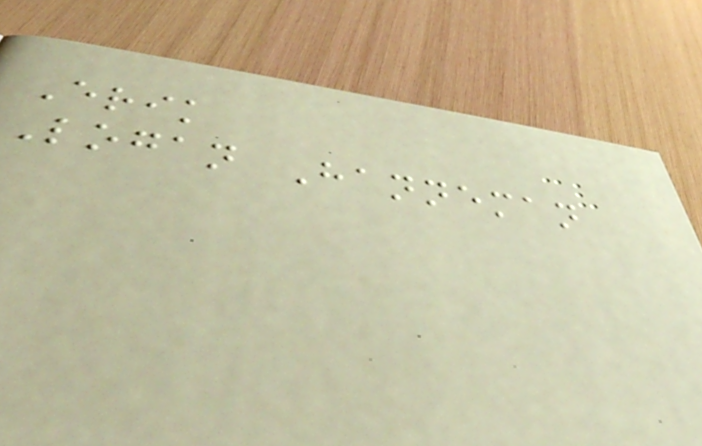Erik
Logan Hanneman
